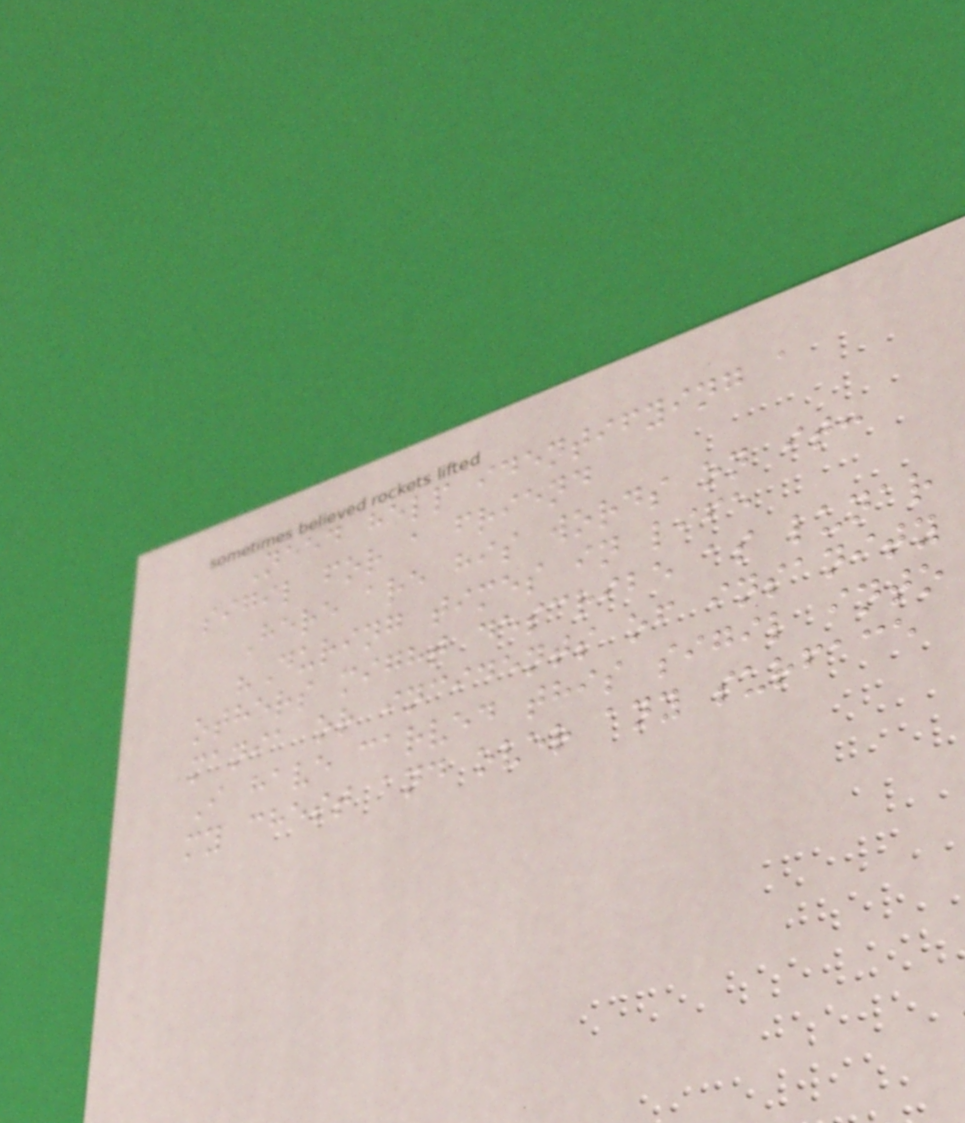Need help identifying a
sigil for a friend
Here are his words on it:
"During times in life
others might describe as lunar
mania or incidents of insanity
I have carved this sigil into
my chest and over any surface
